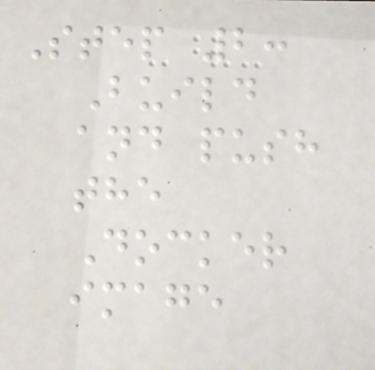Step 2:
Build
and push
the
Docker
image
